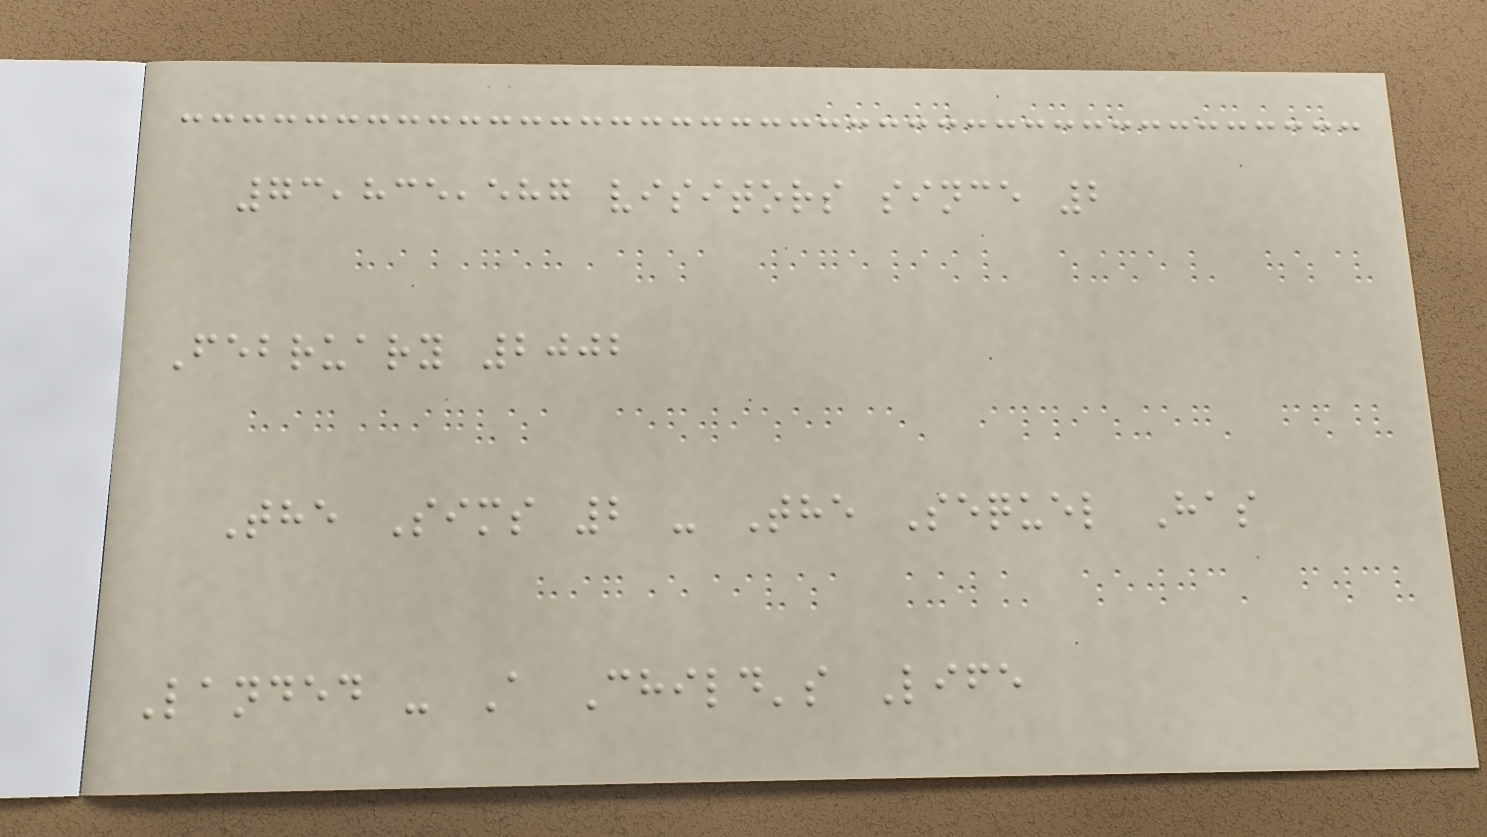73,835,587 visitors since 2
February 2002
The Sims 2 - The Sequel Has
Landed - A Child's Life
